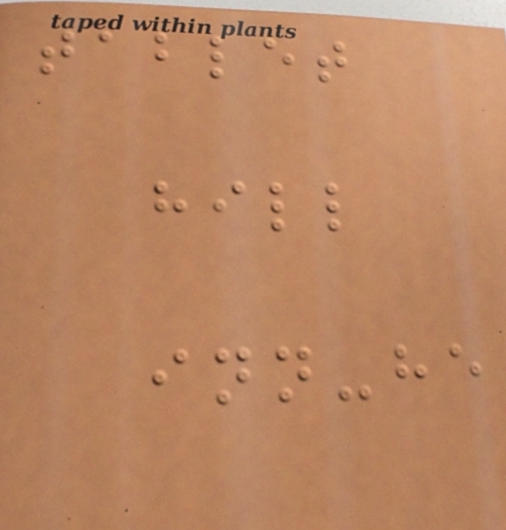tablet
hill
inn-he
